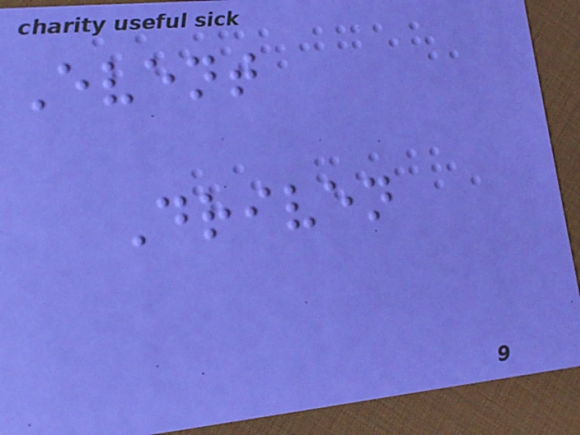Event
Driven
